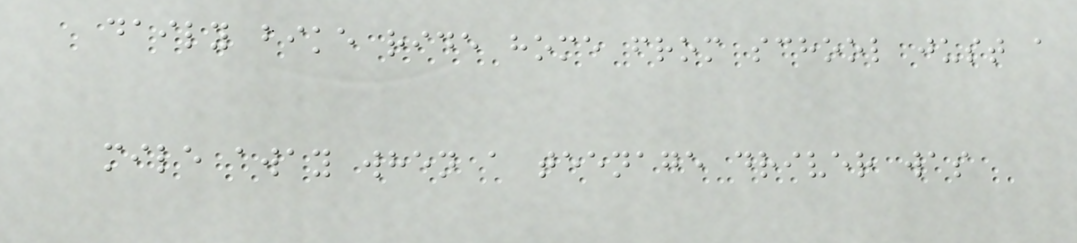daily bike ride home from school just a
mile away when a teenage driver was
